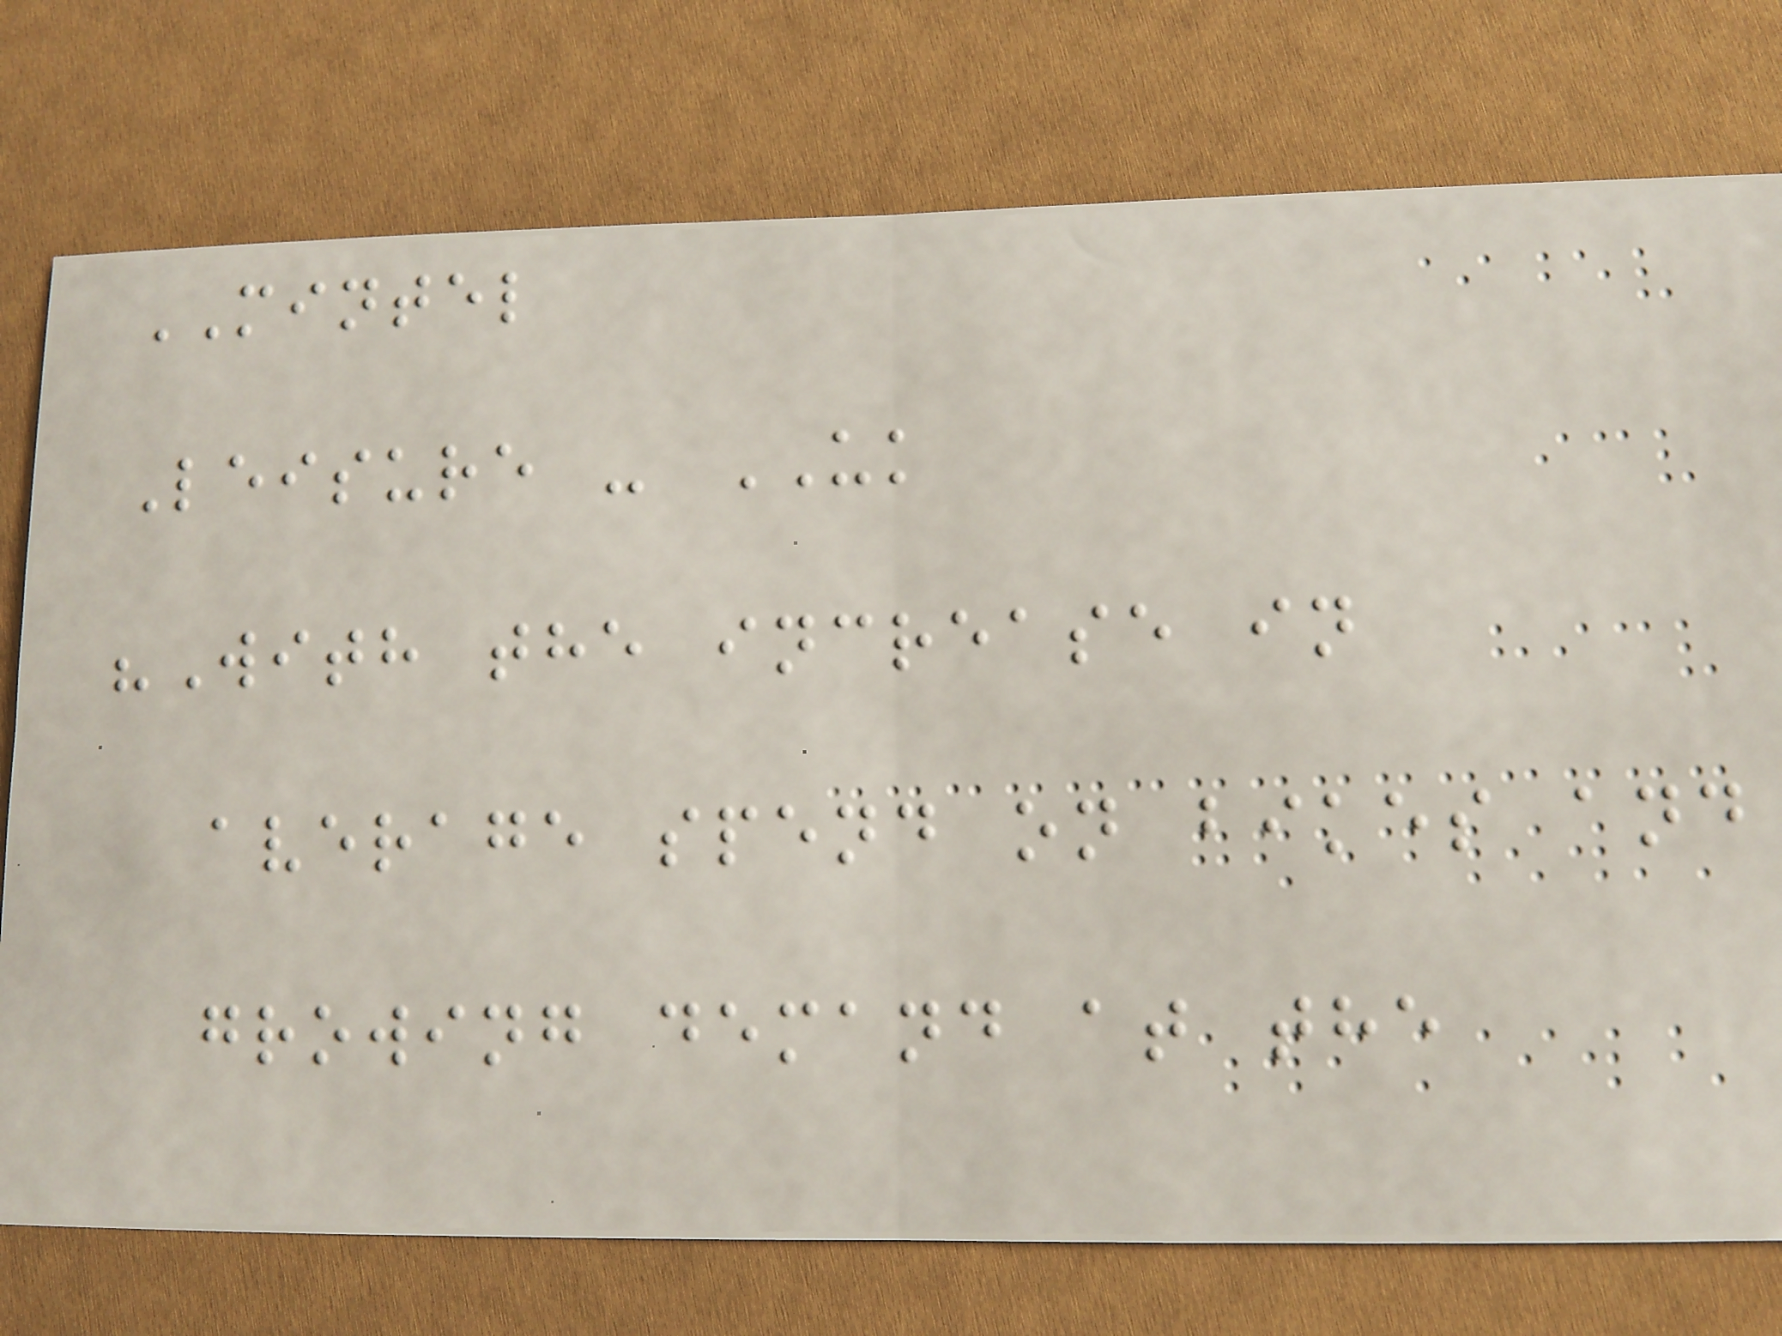MINTEL
Leisure - UK
"With the increase in
average spend on bikes and
growing demand at the
